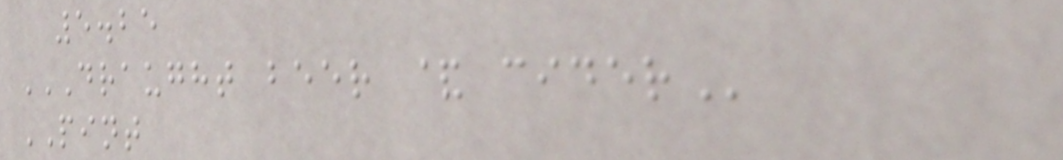5.25
DRAUGHT BEER & CIDER
PINT
